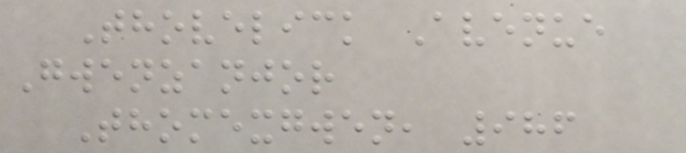Thovelick Avenue
Gwenzanjor
Thomexgwen, 986
